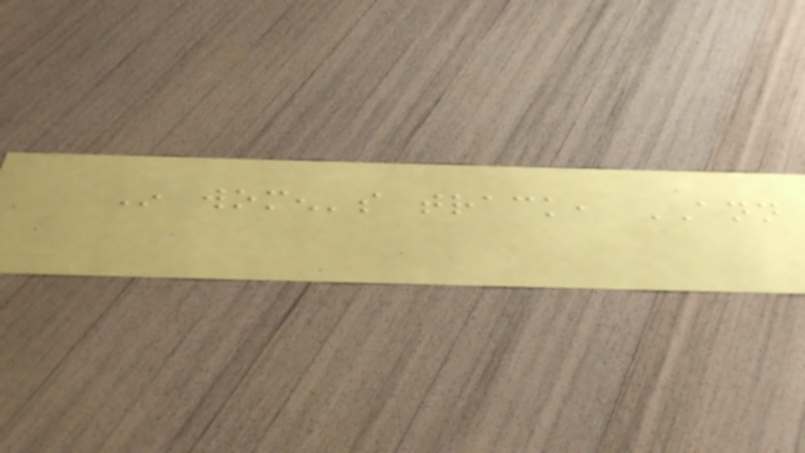In women's track, ANN
